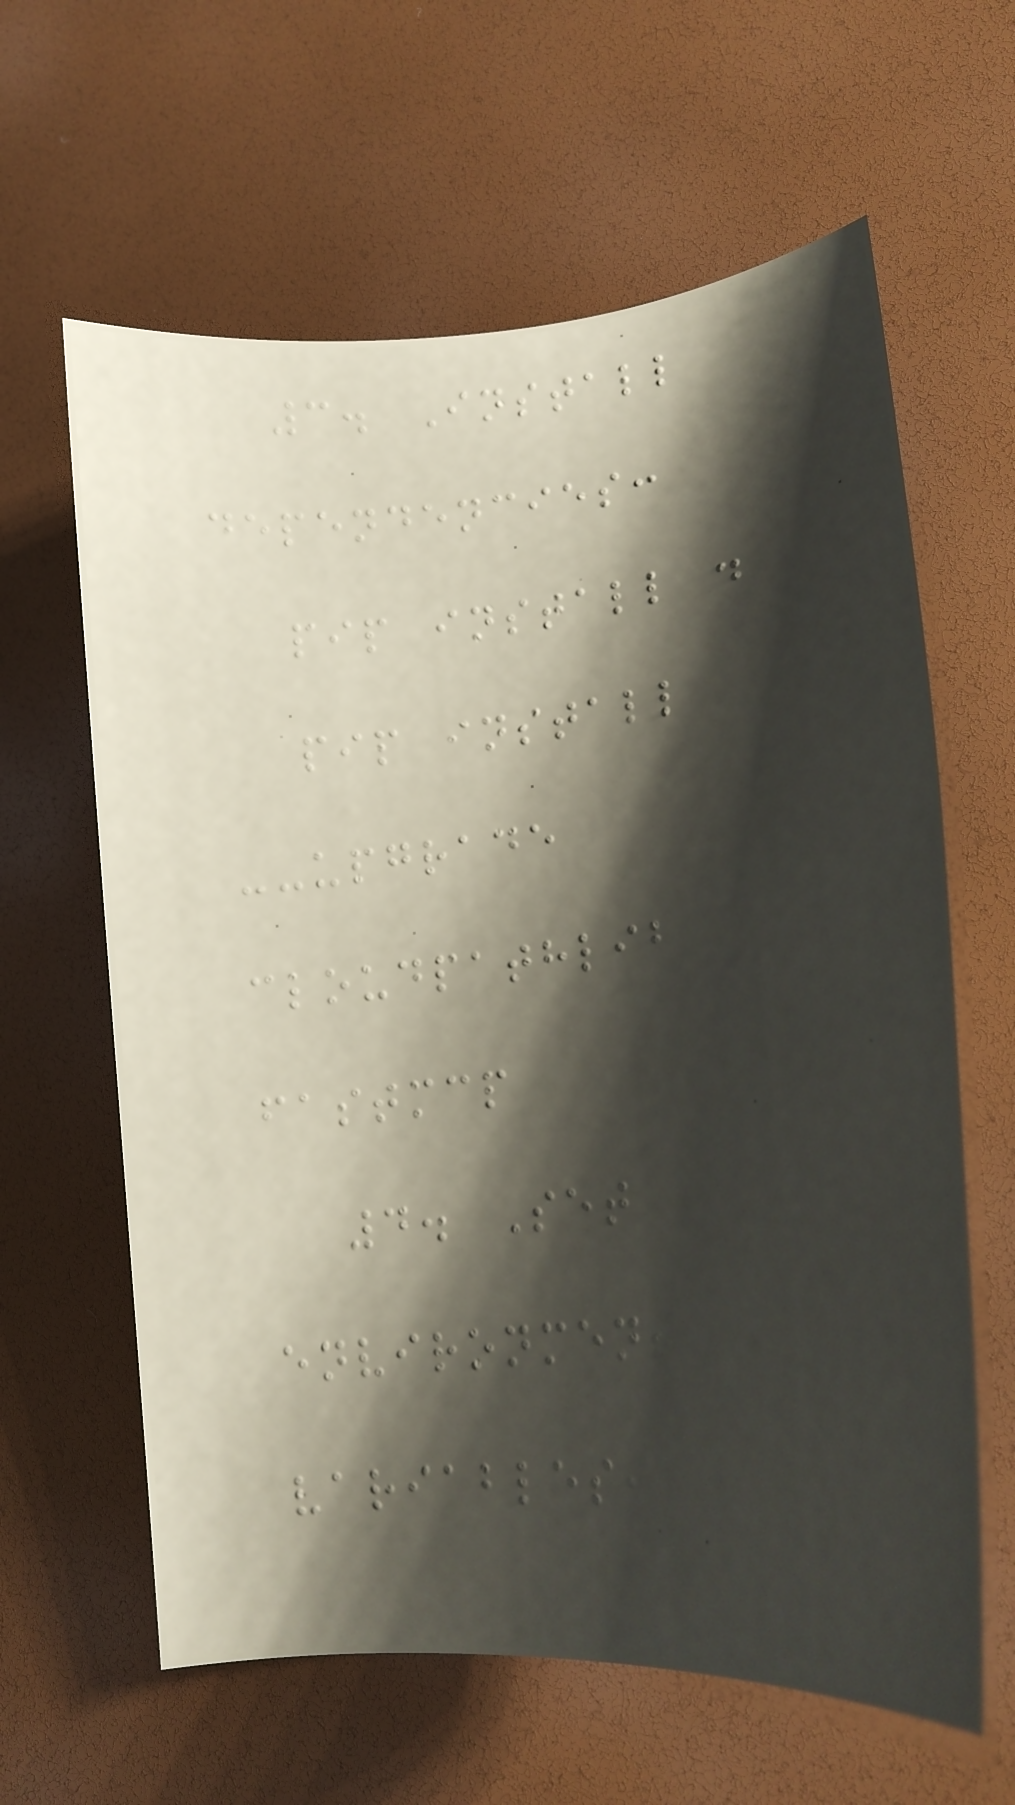3. Install
dependencies:
pip install .
pip install
--upgrade
cloudpathlib
fastmcp
4. Set
environment
variables:
